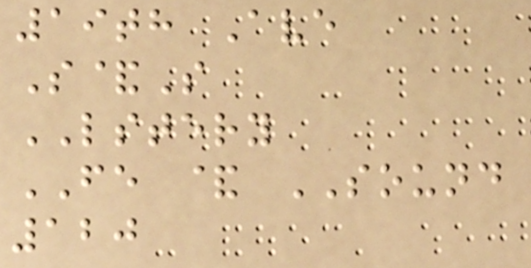19th Ave
S&S
LSTERY
FE & SOUND
120
